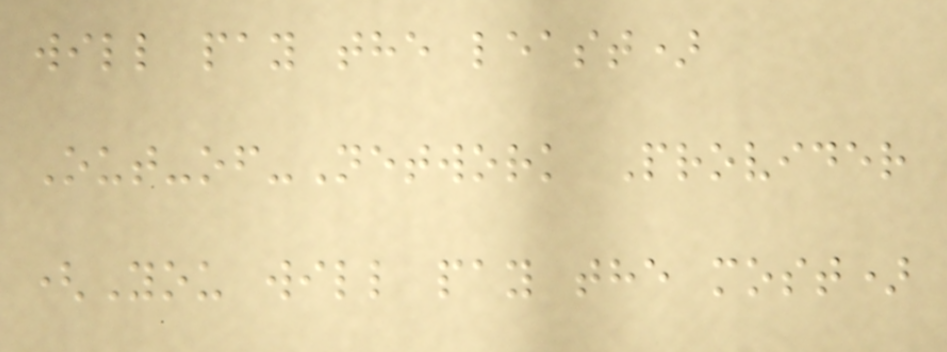will pay the least)
Out-of-Network Provider
(You will pay the most)
